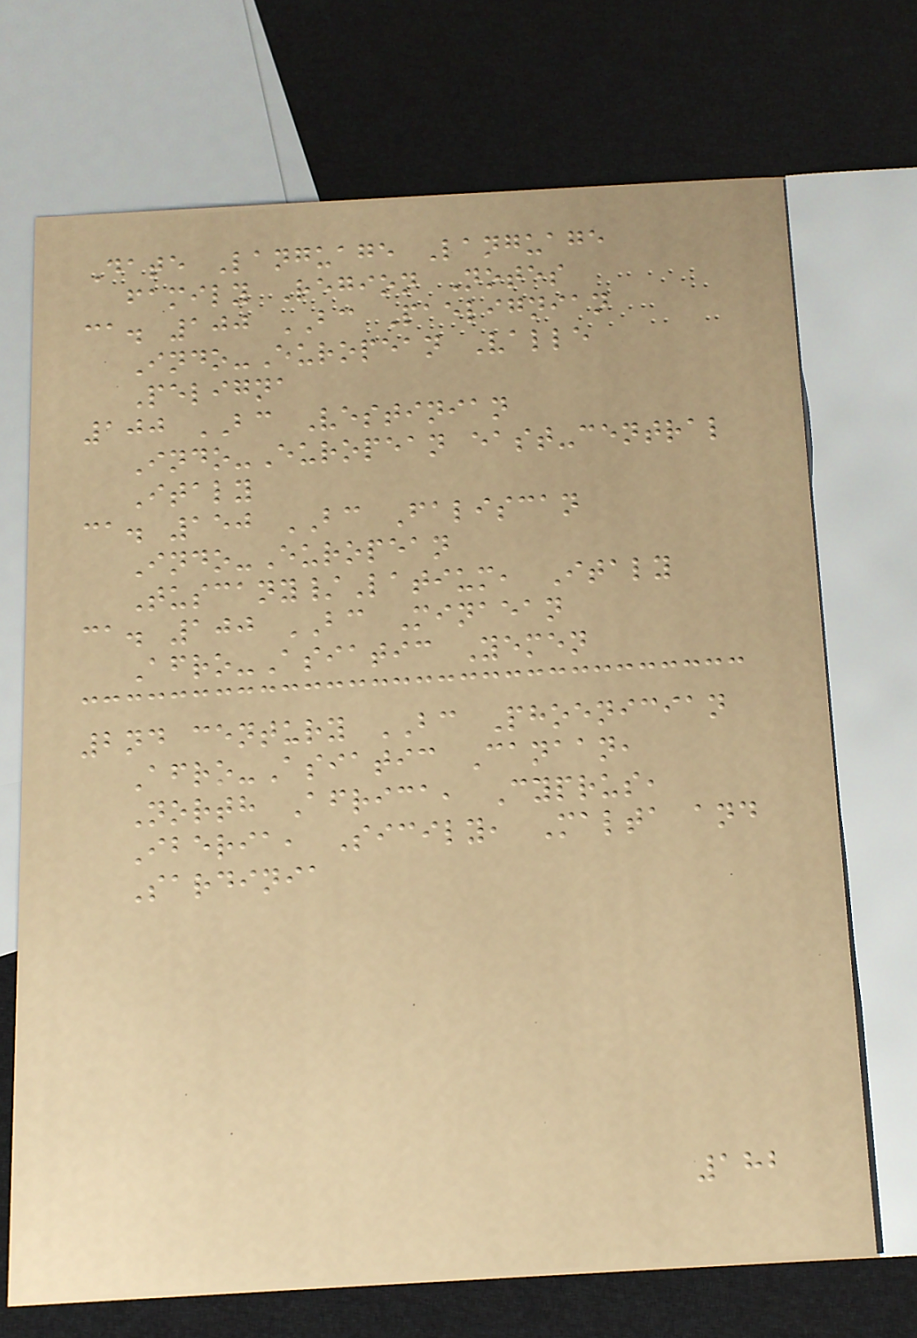Date Language Language
family Region Notes
ca. 100 BC Paelignian
Indo-European Valle
Peligna
100 BC Vestinian
Indo-European east-central
Italy
ca. 150 BC Faliscan
Indo-European
Tuscany/Latium, Italy
ca. 100 BC Minaean
Afro-Asiatic Yemen
2nd century BC Phoenician
Afro-Asiatic Canaan,
North Africa, Cyprus,
Iberia, Sicily, Malta and
Sardinia
182
